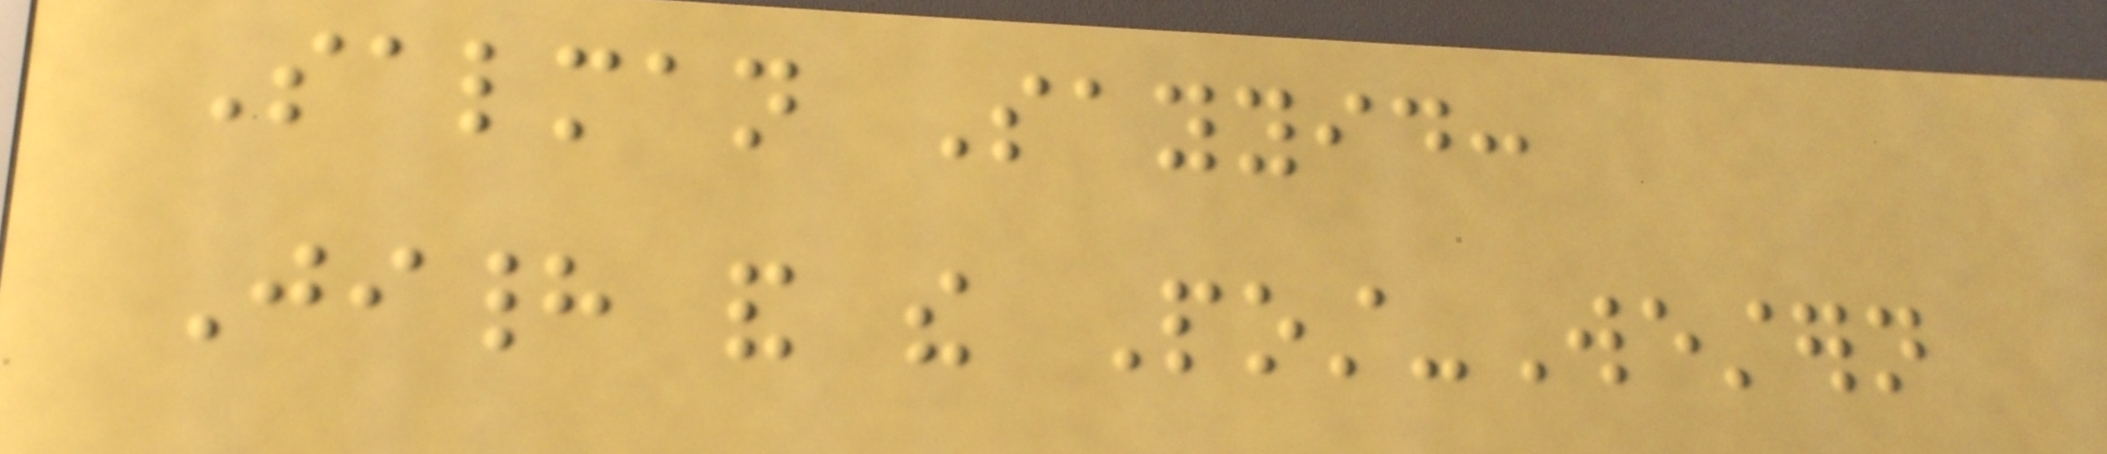Salman Sayyid:
Jihad and the Post-Western
